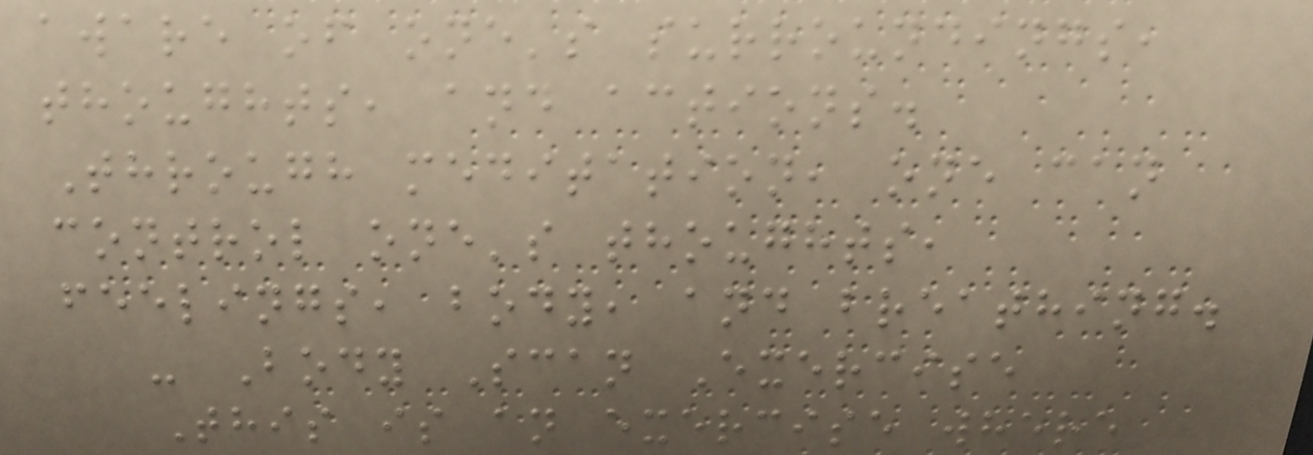aware of one's surroundings,
thoughts, and actions.
Through meditation, one can
control one's thoughts,
feelings, body, and breathing.
- Body Scan Exercise
This is an exercise where
